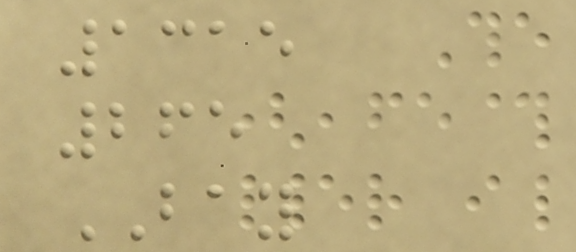1315
265
BAY
